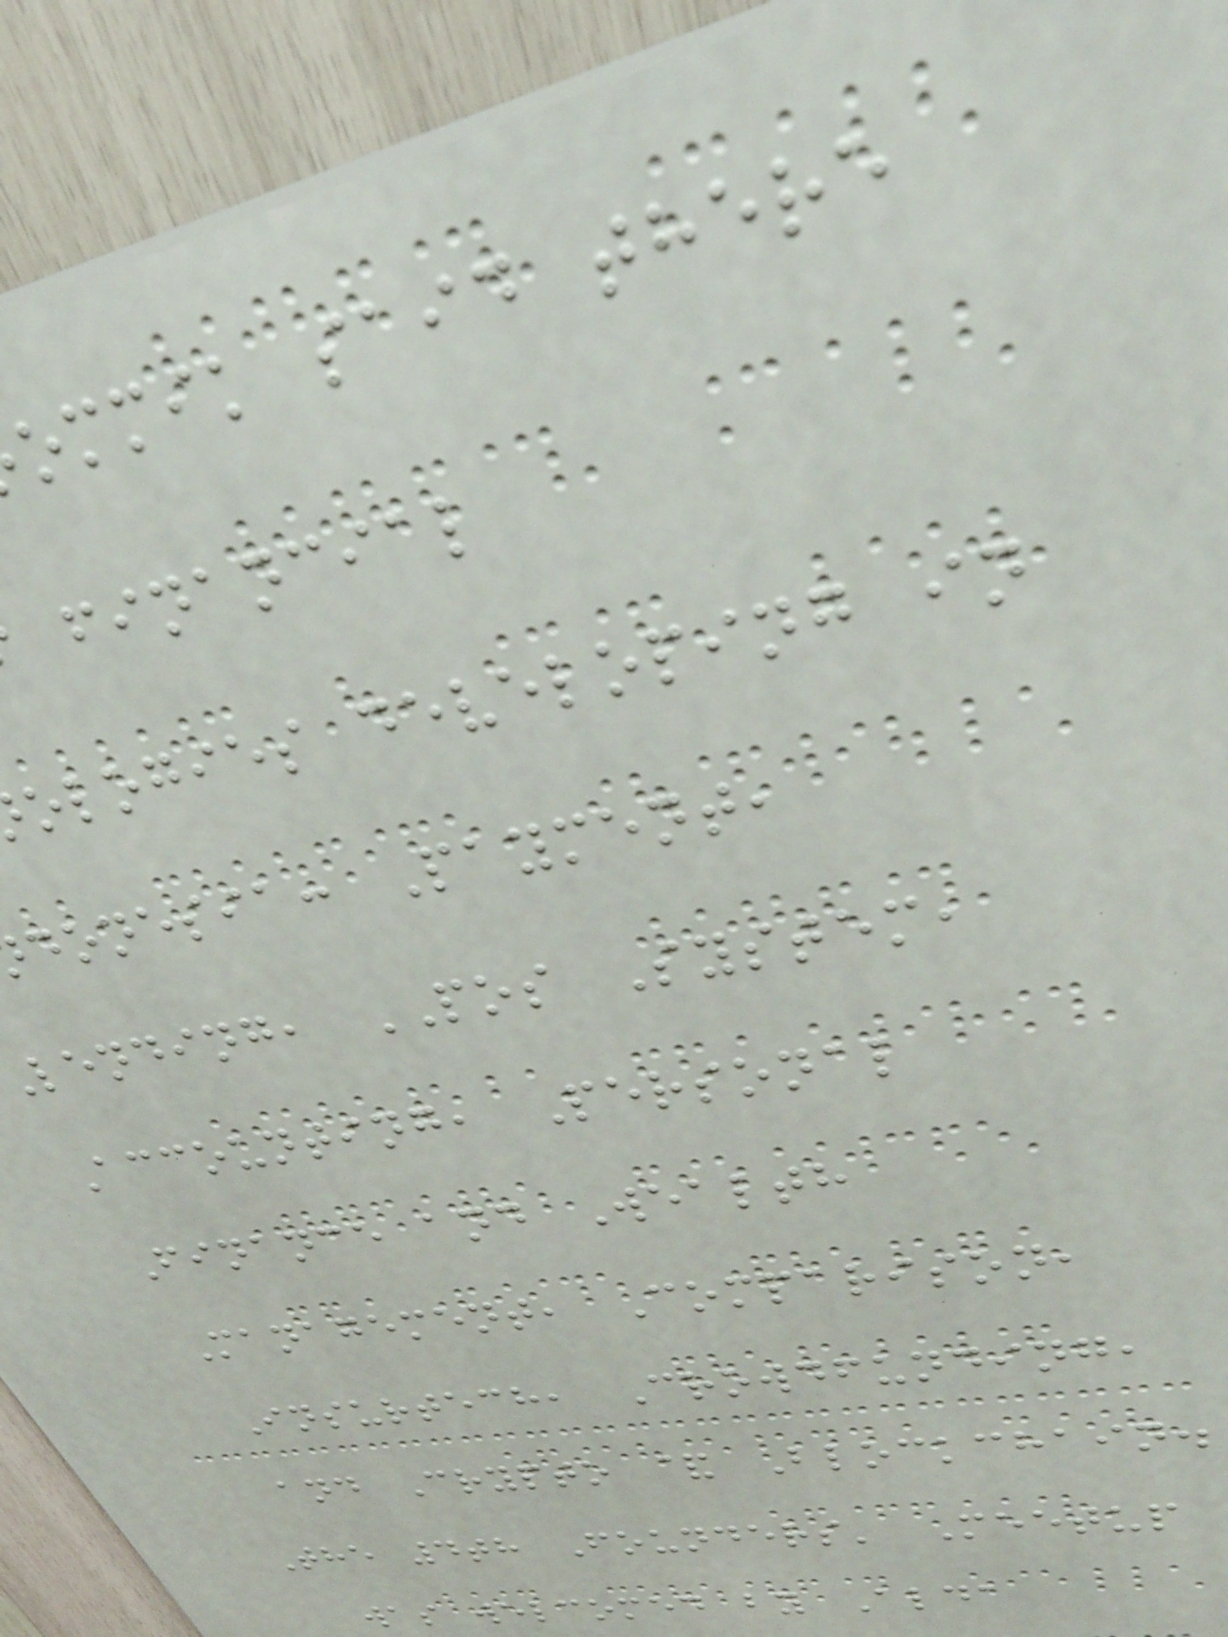ommik said there
financial
ologies developing in
donesia: Payment,
lending, POS System,
Accounting, Personal
Finance and Wealth
Management, Comparison,
Insurtech, Crowdfunding,
and Crypto & Blockchain.
The 4th Founders' Meetup
was welcomed by Alda
